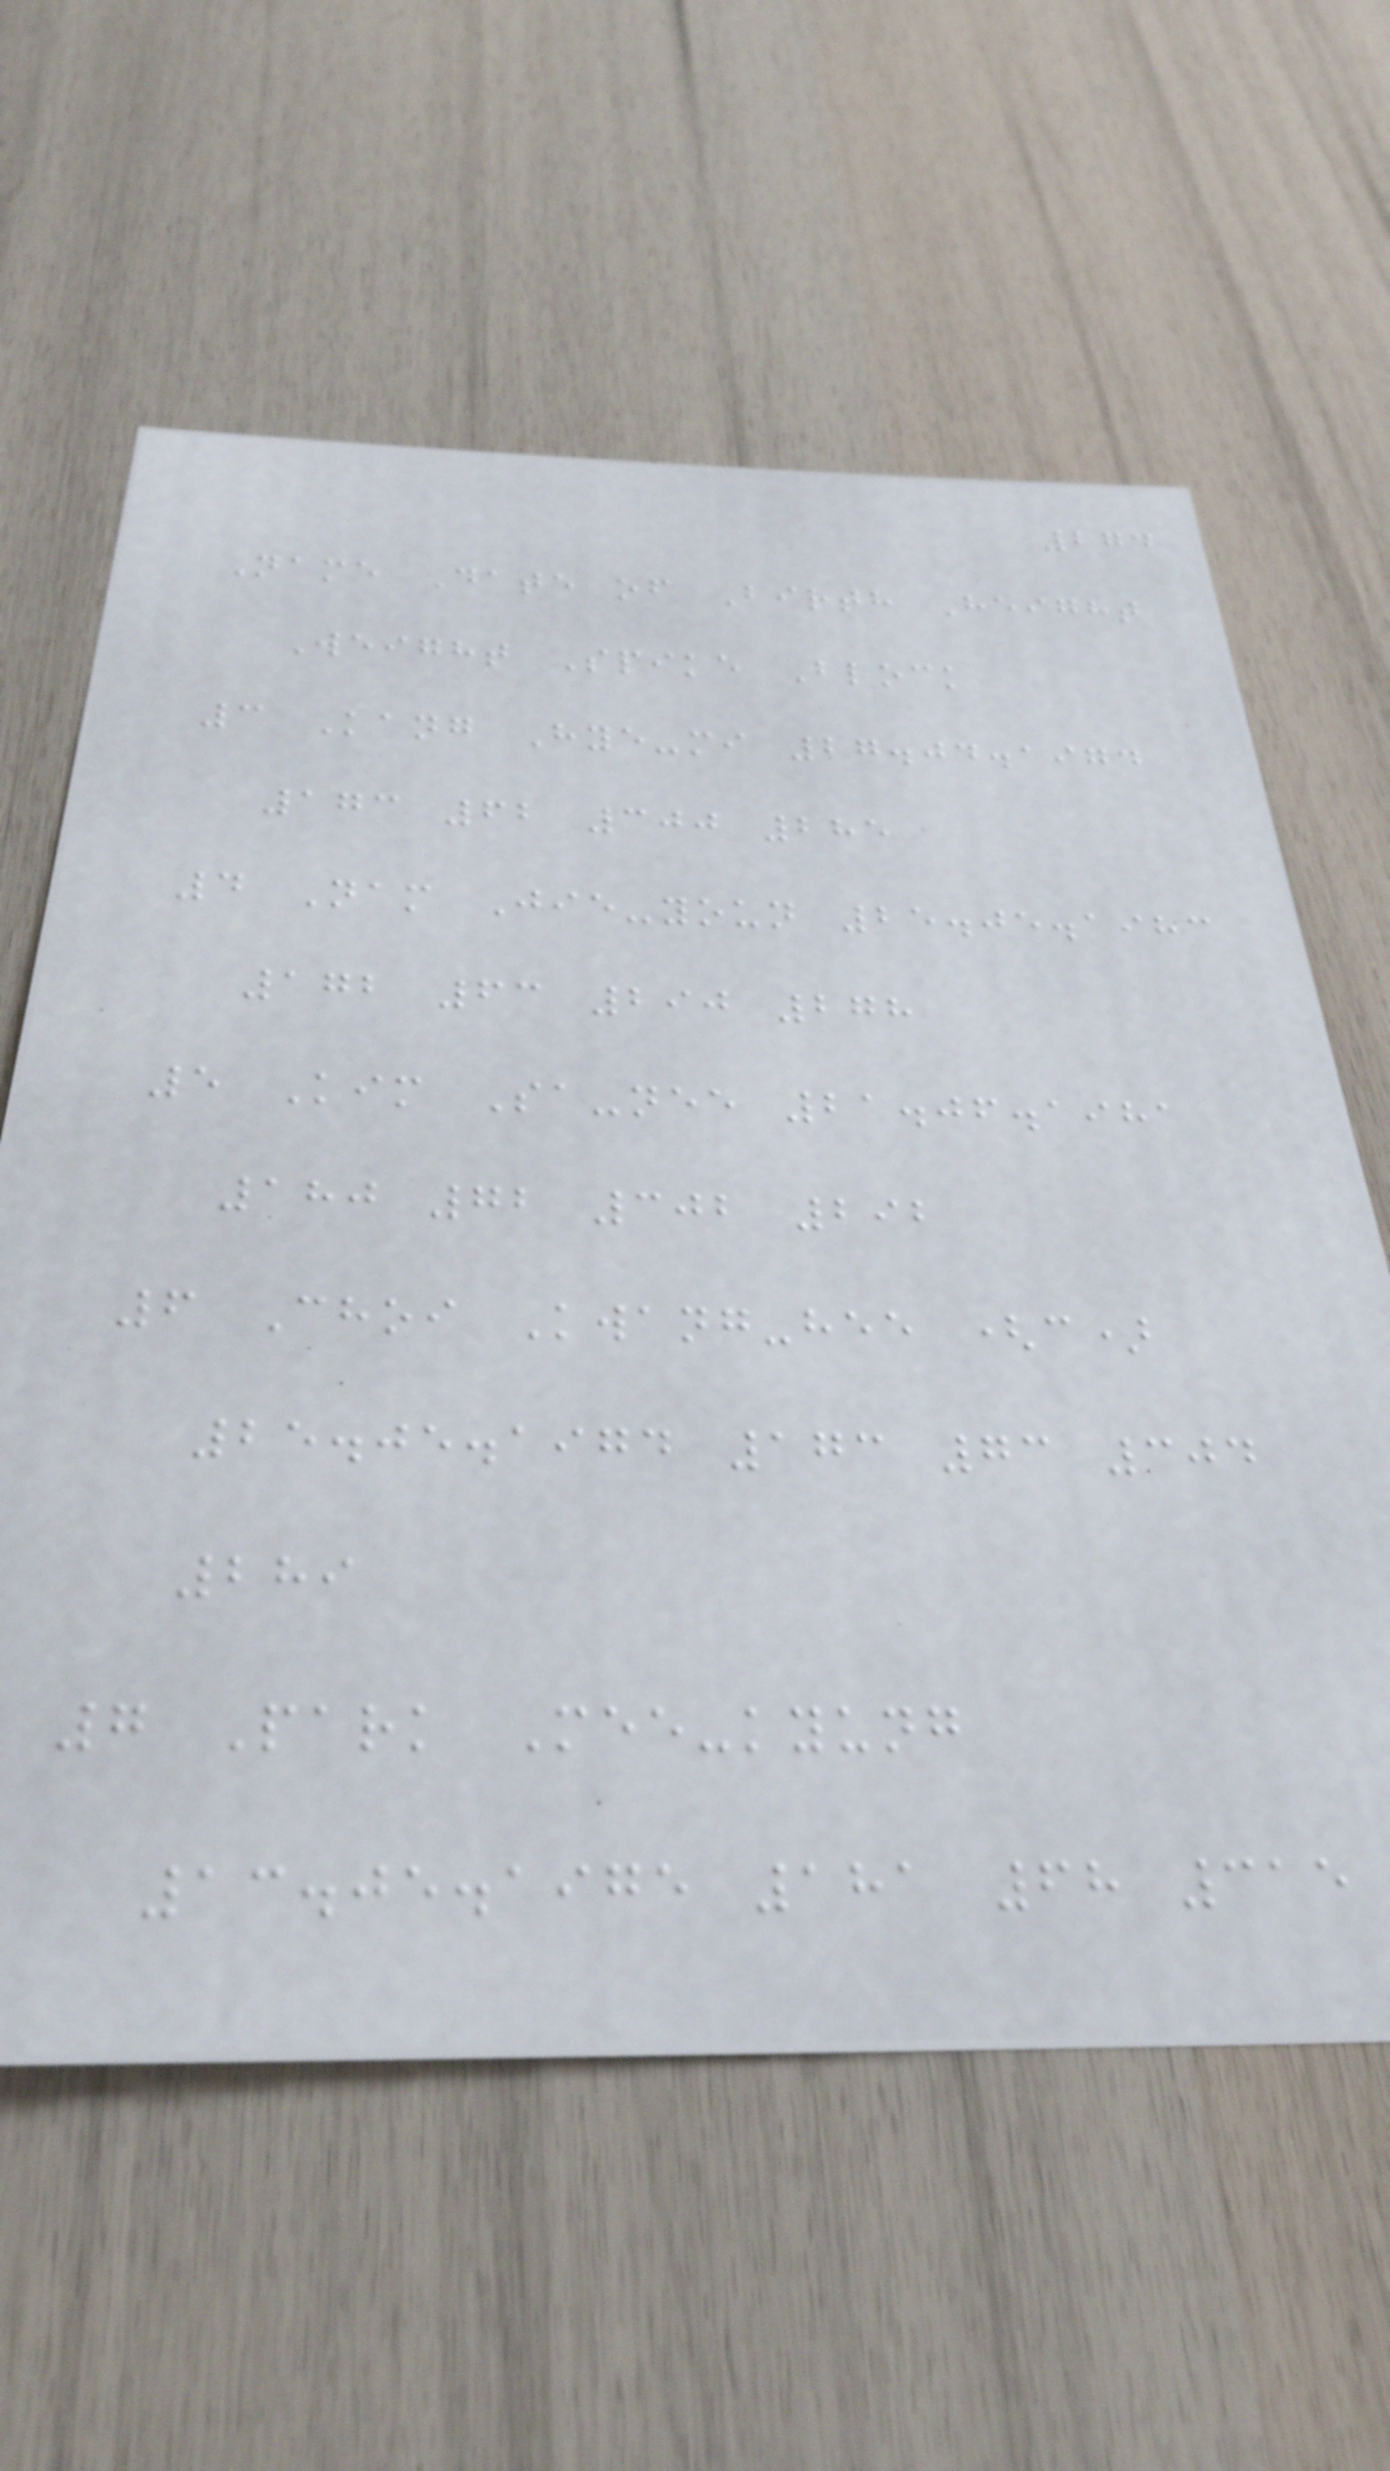274
Name Date of Birth Height
Weight Spike Block
3 Kang Hye-mi 27.04.1974
173 62 300 285
4 Nam Jie-youn 25.05.1983
172 63 290 278
5 Kim Sa-nee 21.06.1981
180 72 302 292
6 Choi Kwang-hee (c)
25.05.1974 173 73 304
289
7 Park Mee-kyung
13.05.1975 181 68 315
